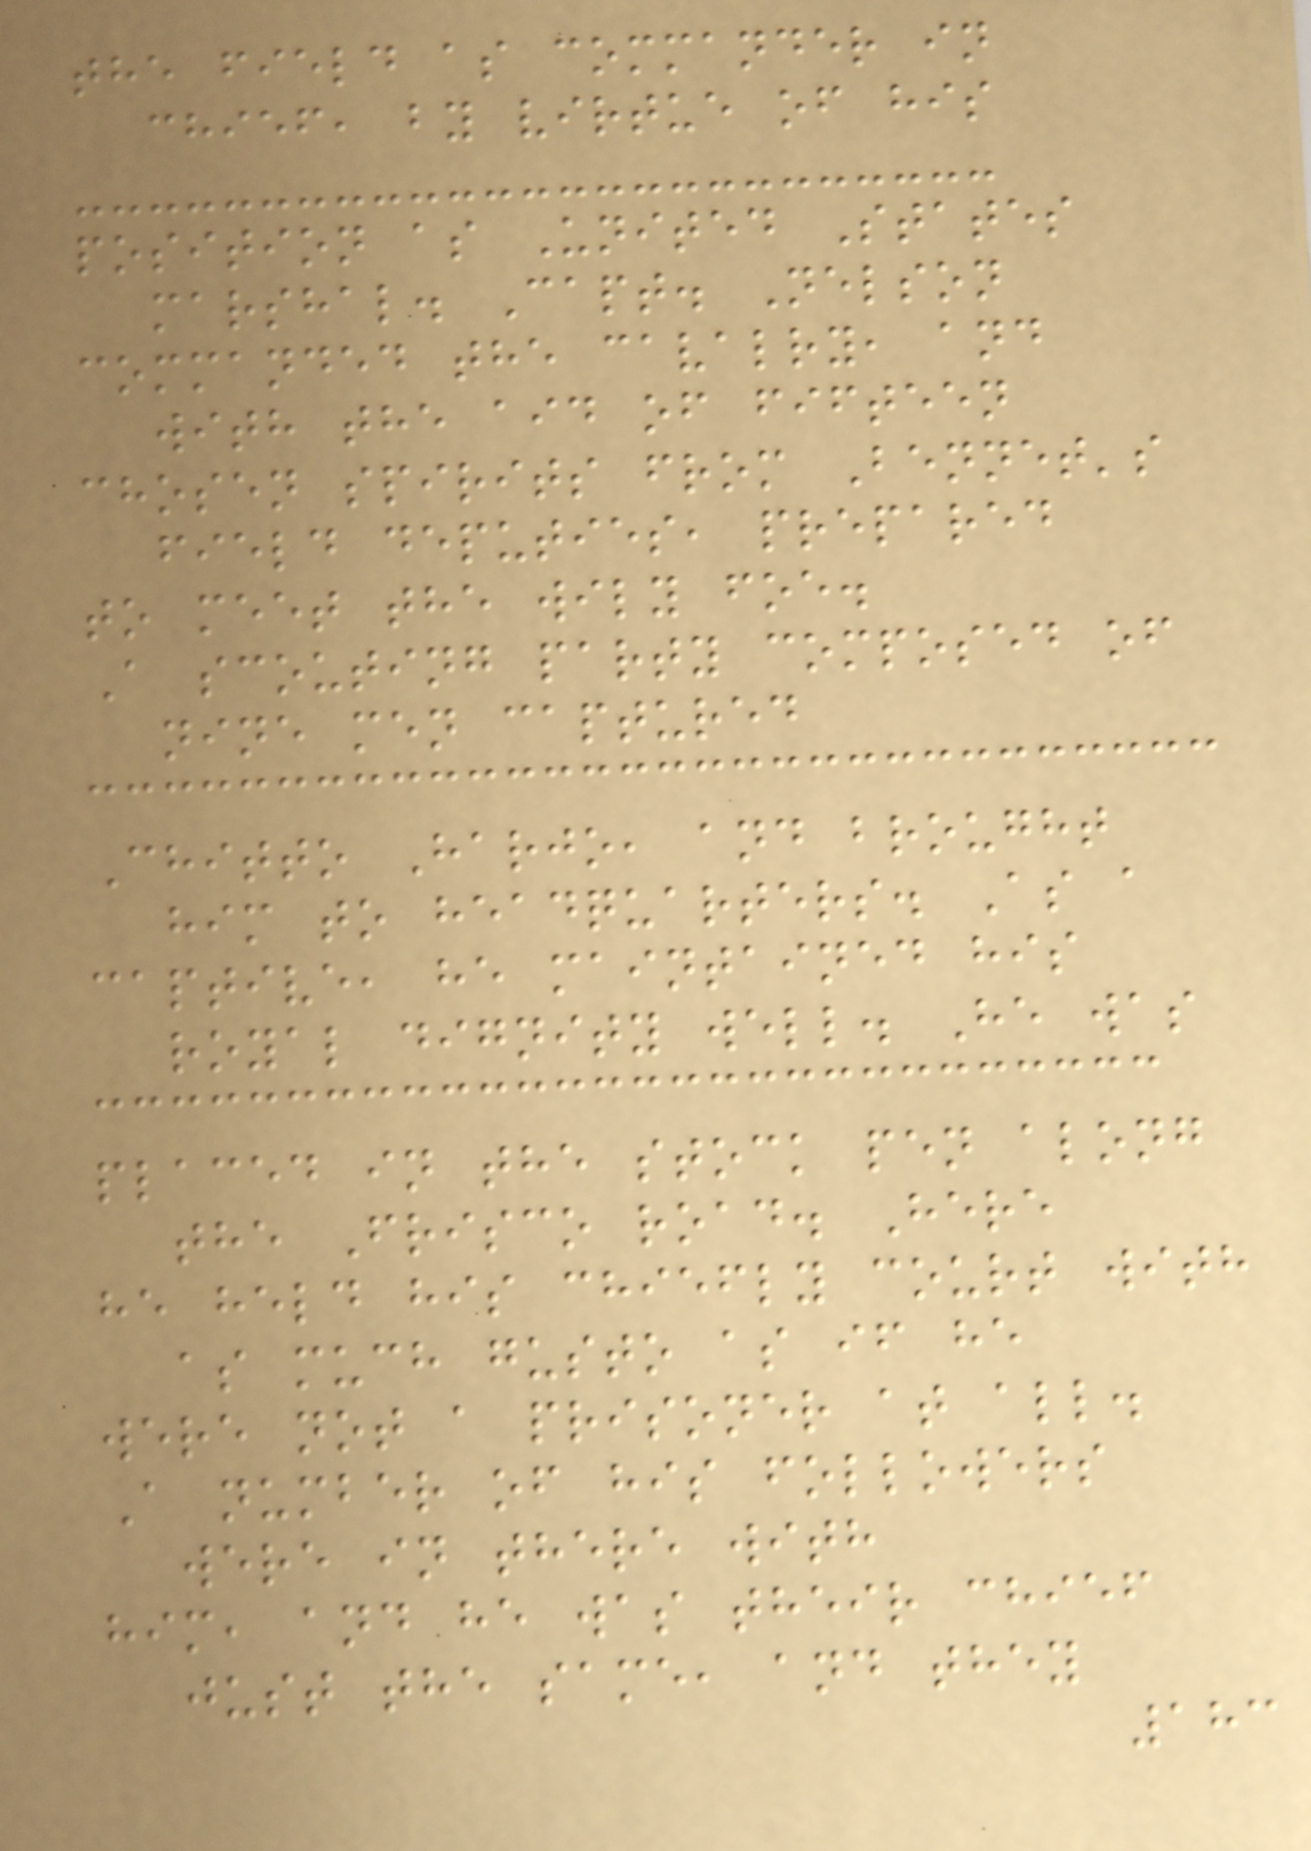the field as commander in
chief, by virtue of his
position as United States
marshal. Capt. Nelson
commanded the cavalry, and
with the aid of fifteen
chosen spirits from Bennet's
field deputies, prepared
to meet the wily foe.
A scouting party composed of
nine men captured
Chitto Harjo, and brought
him to headquarters. As a
captive, he maintained his
royal dignity well. He was
placed in the stock pen along
the Frisco road. Here
he held his chiefly court with
as much gusto as if he
were not a prisoner at all.
A number of his followers
were in there with
him, and he was their chief
just the same, and they
183
